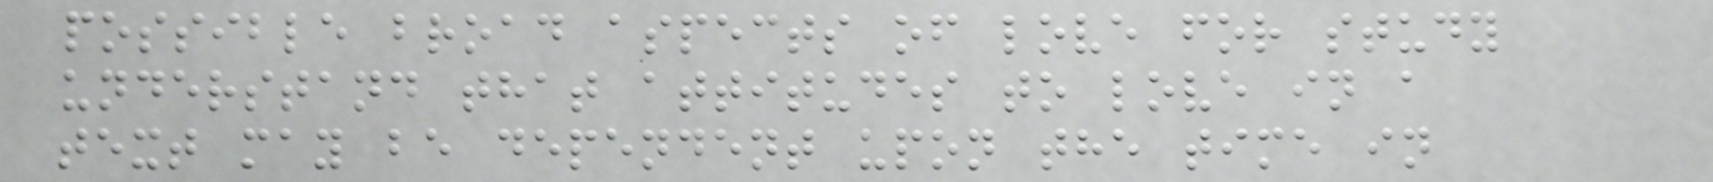possible broad aspects of love for study
understand that attitudes to love in a
text may be dependent upon the time in
